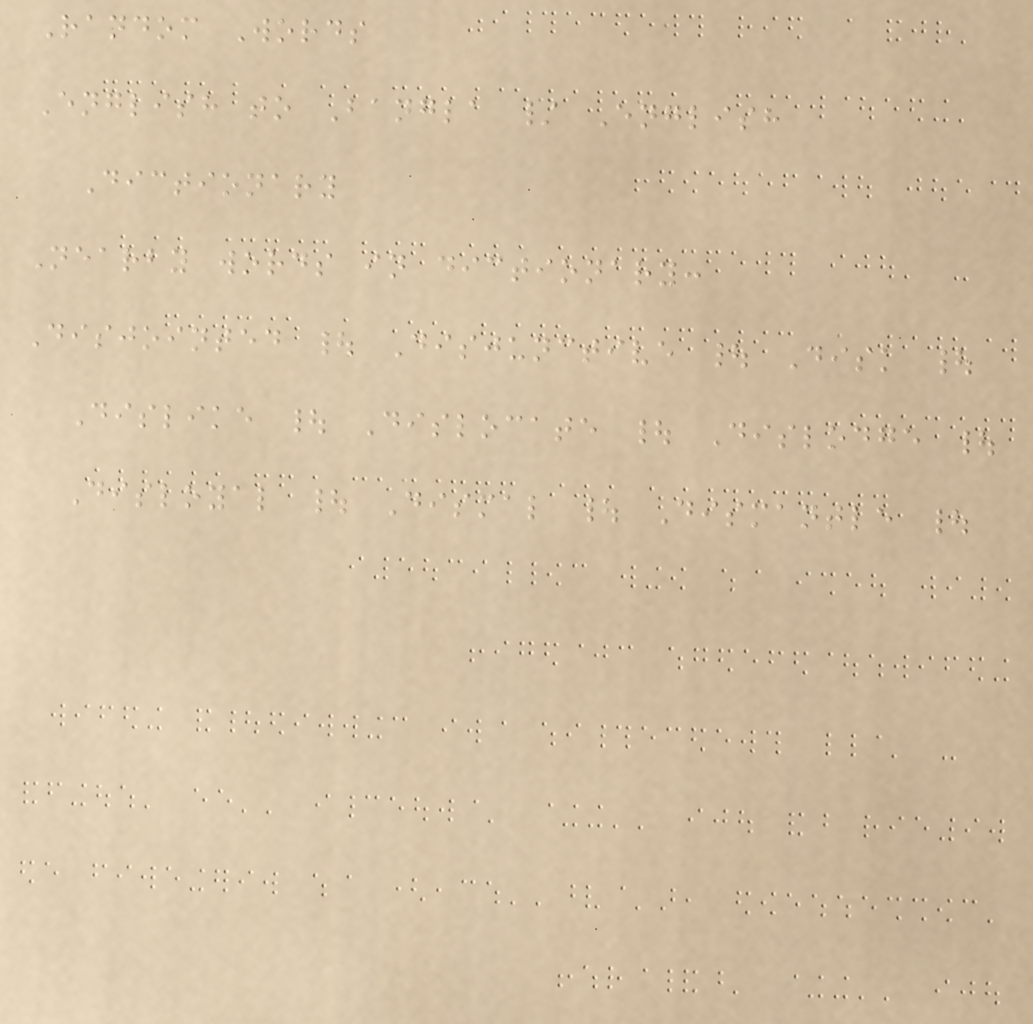Random Words
English to Bangla / English
Dictionary
Nearby words in dictionary:
Disjointed | Disjunctive | Disk |
Dislike | Dislocate | Dislodge |
Disloyal | Dismal | Dismantle |
